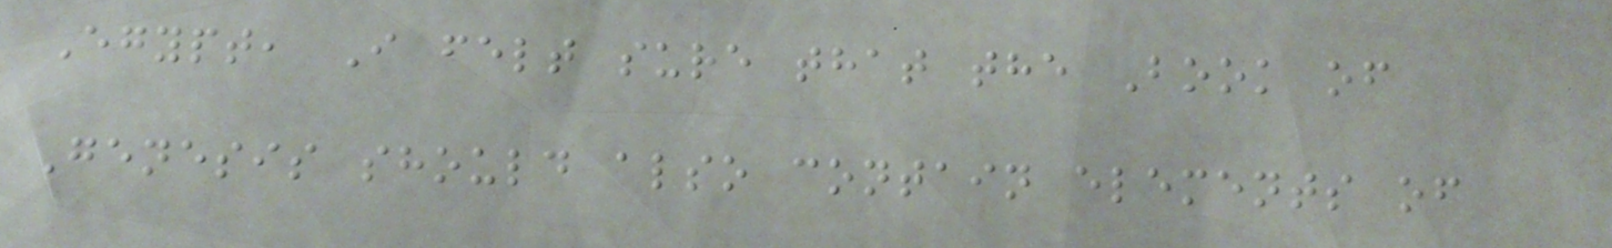Egypt, I felt sure that the Book of
Genesis should also contain elements of
